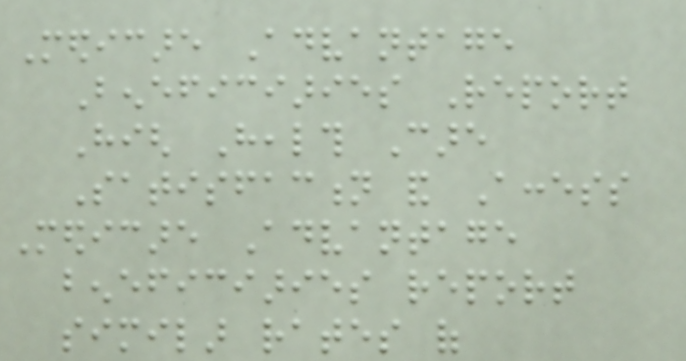Medicare Advantage
Beneficiaries Report
High Health Care
Satisfaction and Access
Medicare Advantage
beneficiaries report
similar rates of
